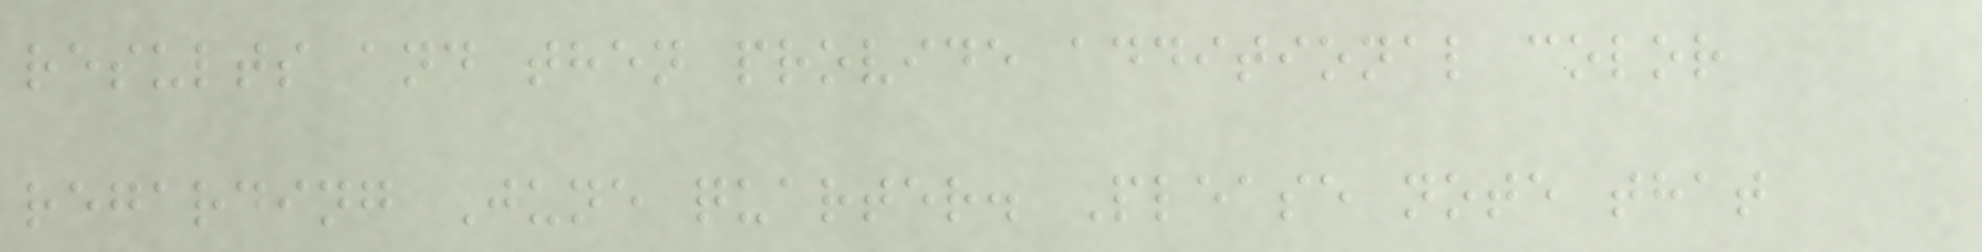results and then provide additional color
regarding June quarter. Please note that
